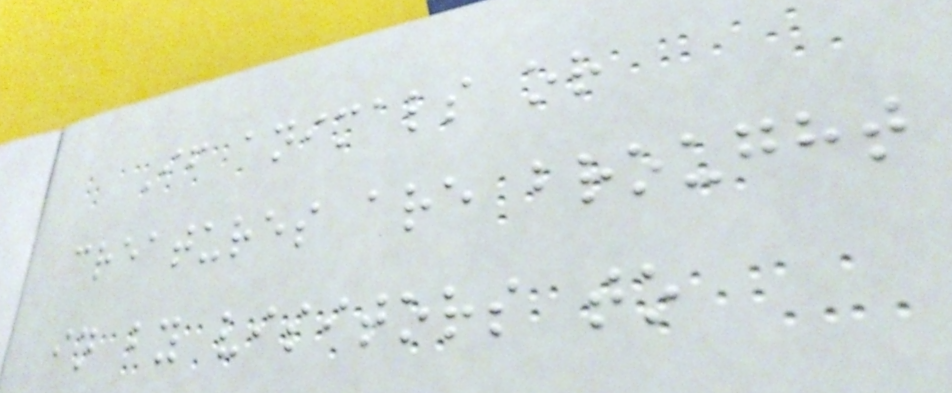If animals or
creatures are brought
in by visitors to
